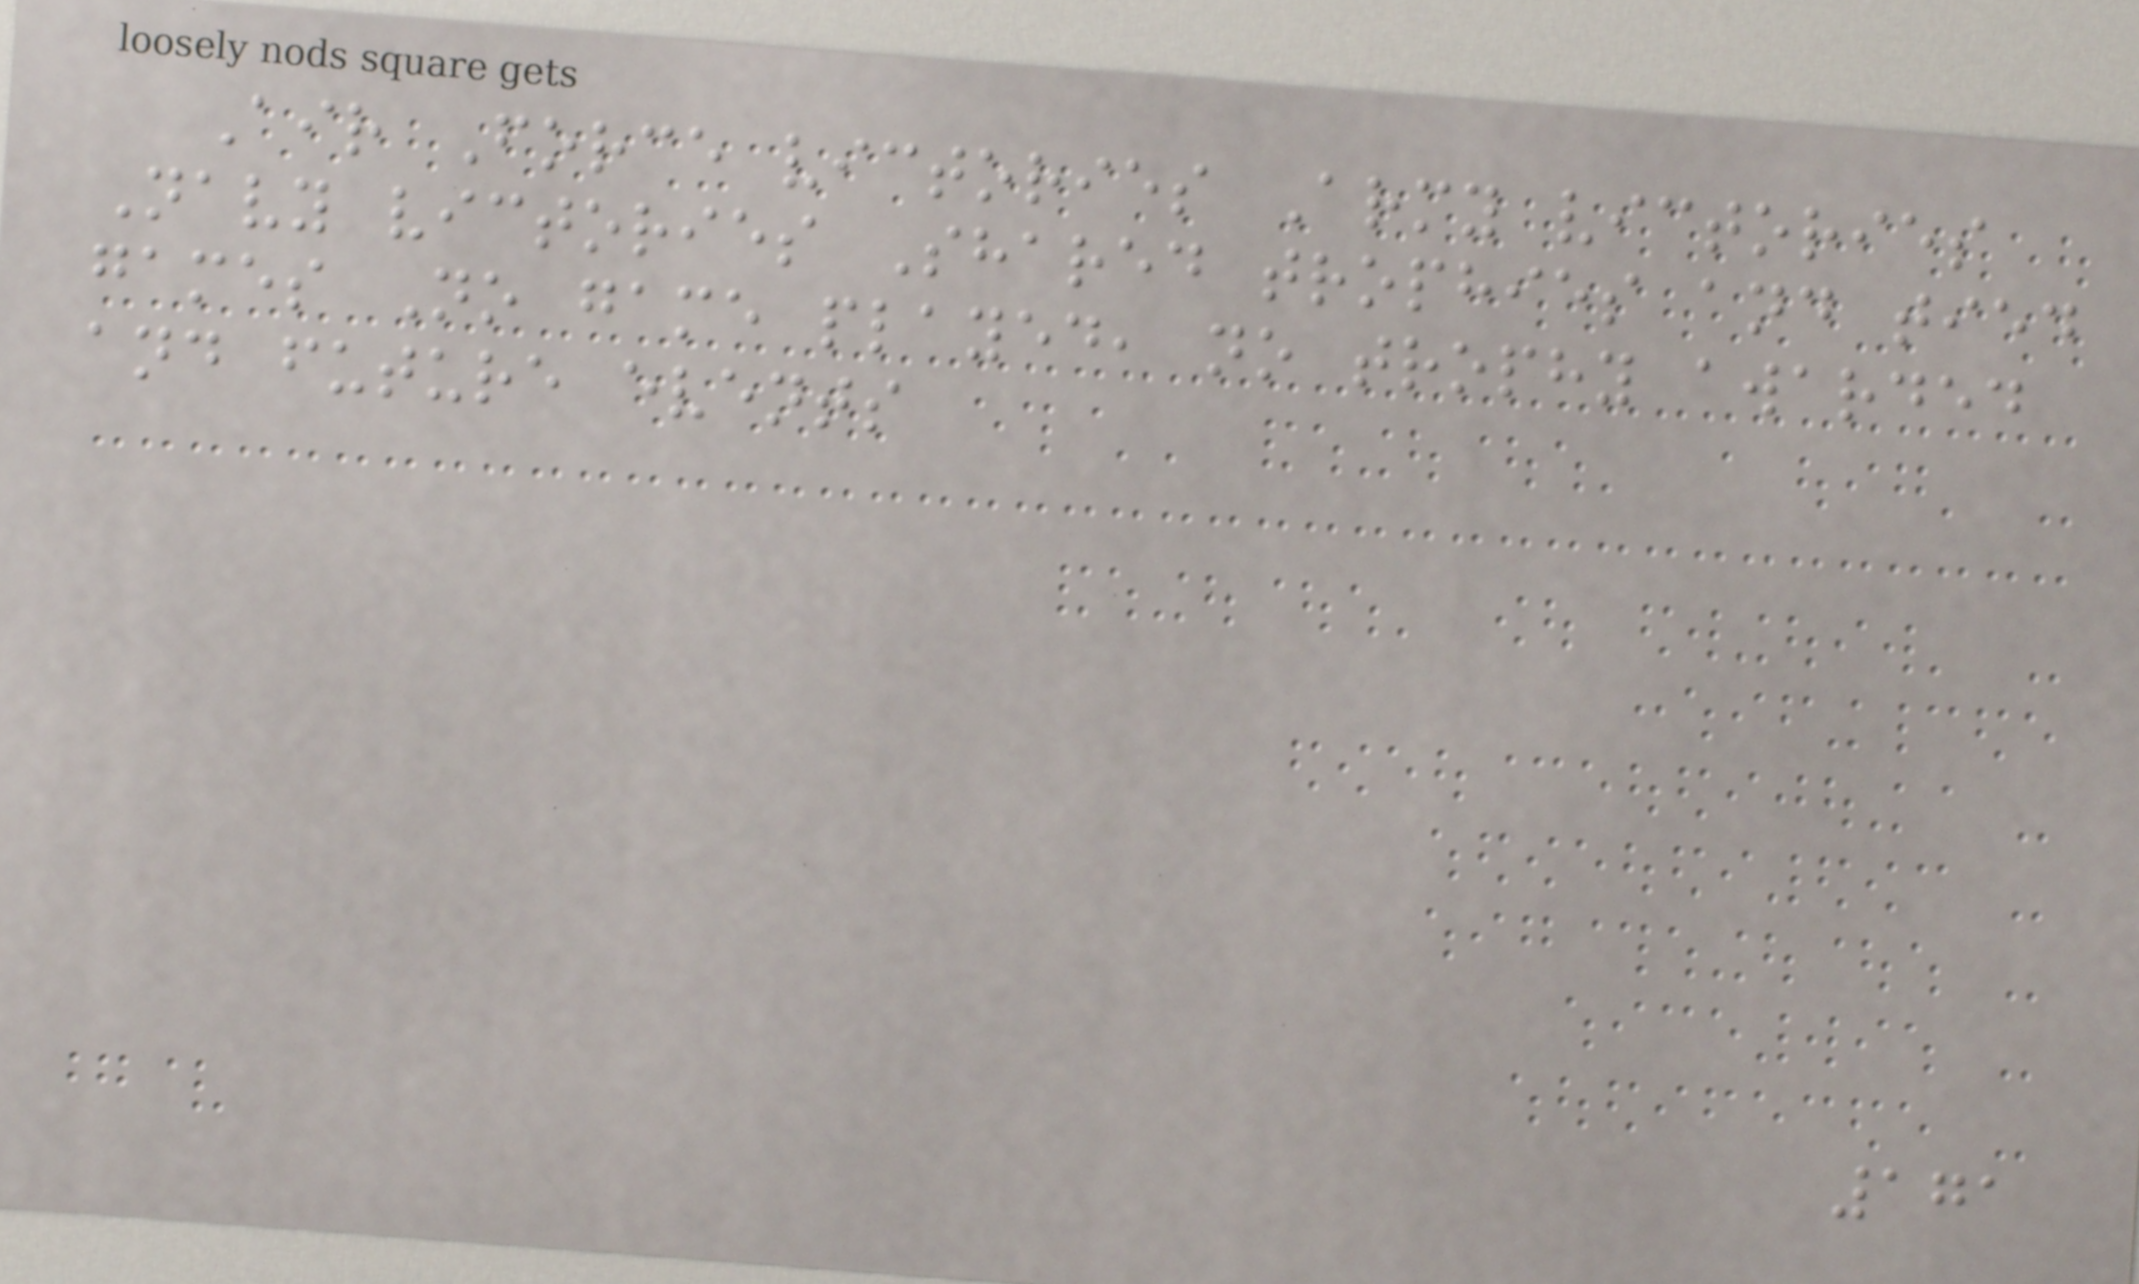Air Force victories Army victories
Navy victories Shared trophies and tied
games No game played, no trophy awarded
and future events
171
